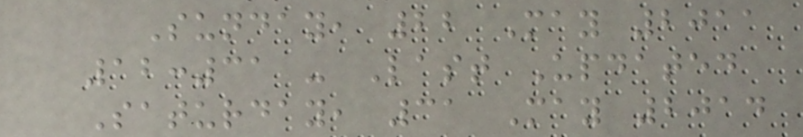Sunday, 22 May 2011
12:31 - Last Updated
Saturday, 31 May 2014
